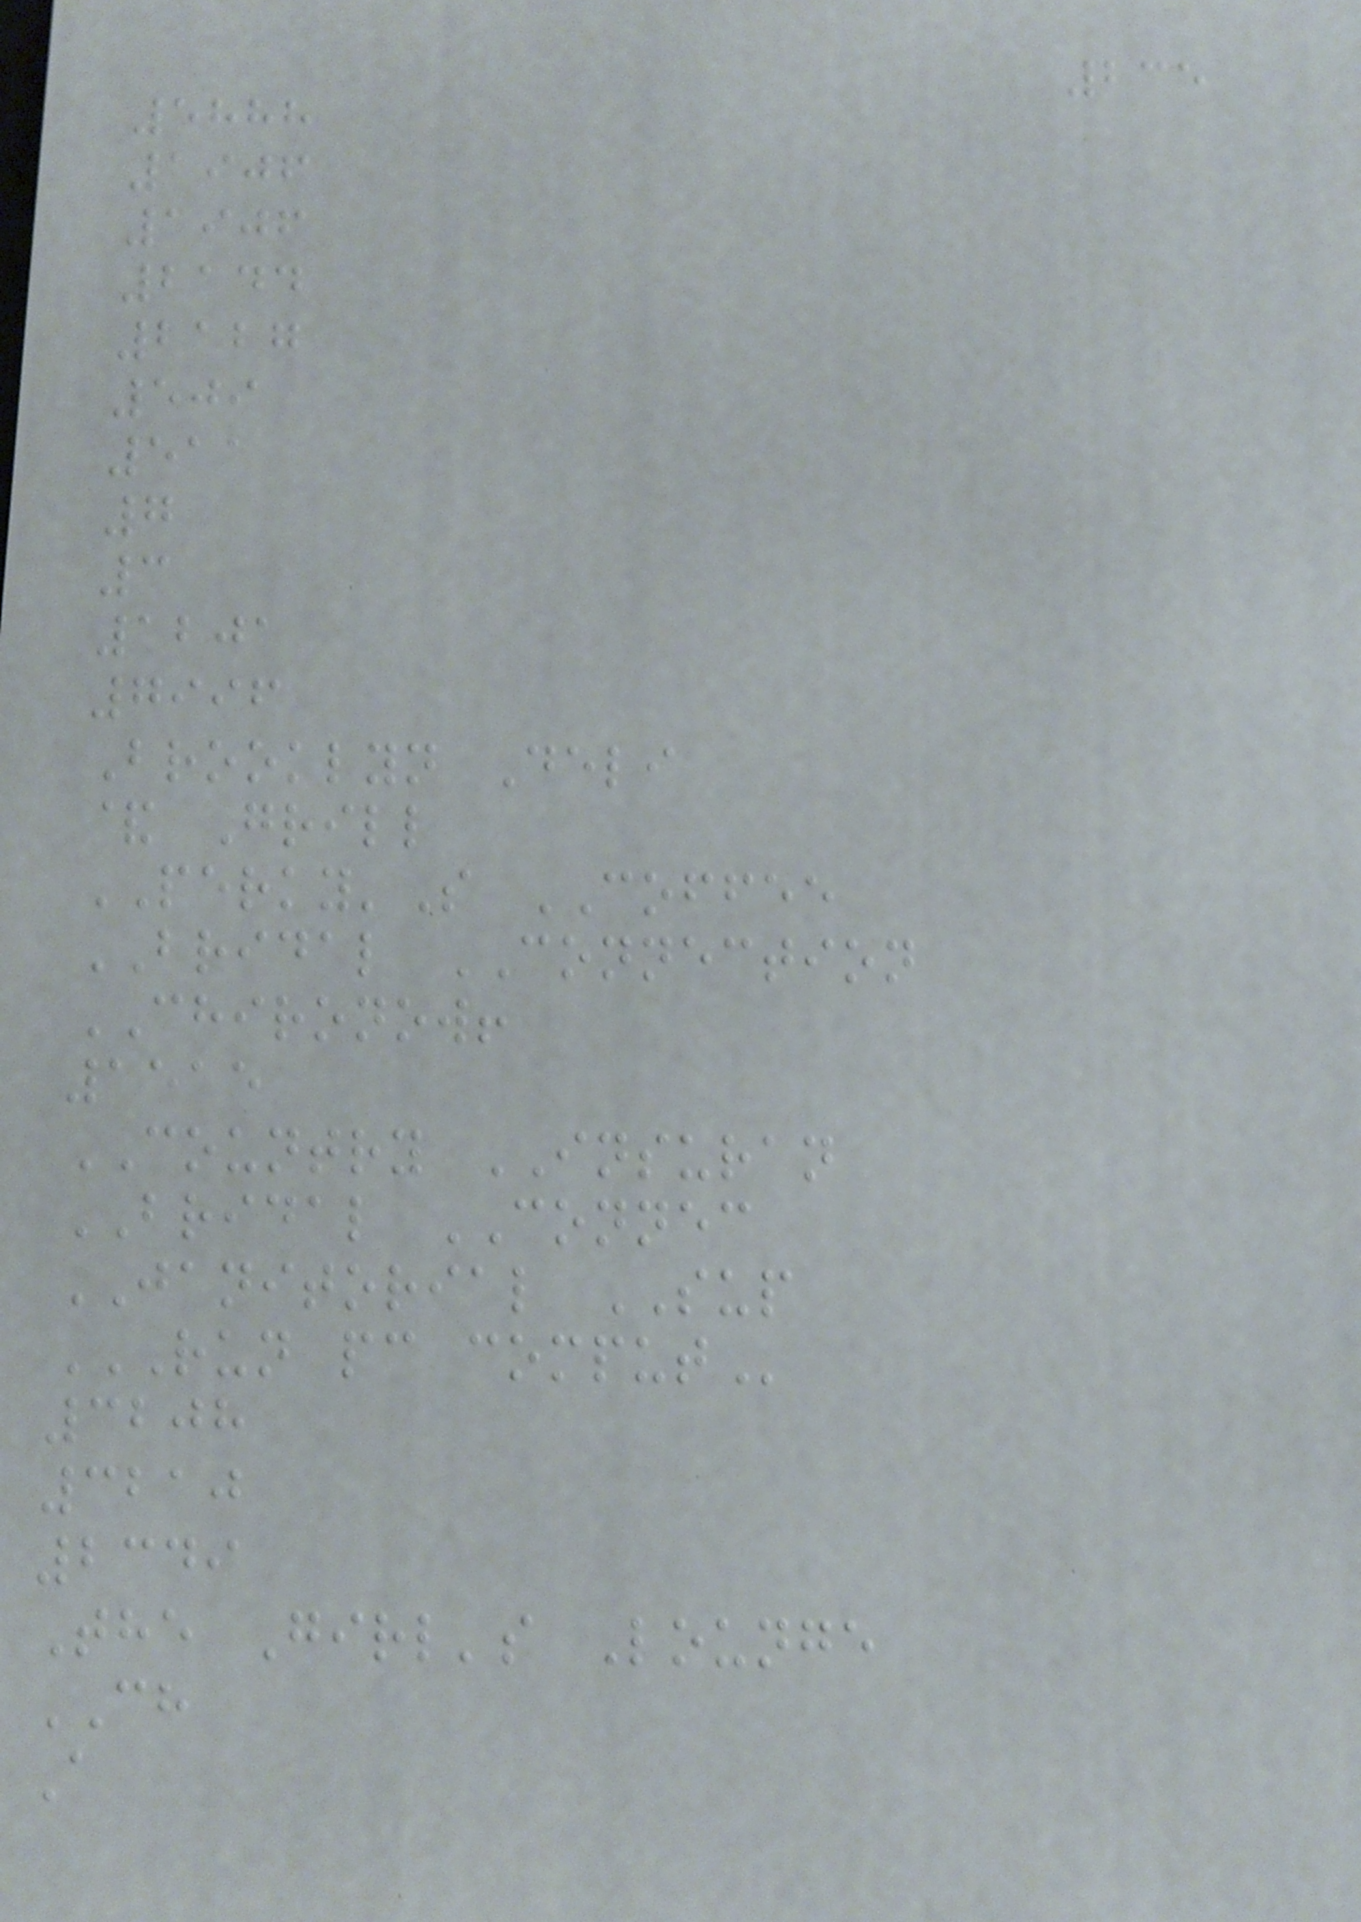235
5888
1906
1906
2144
2127
509
511
7
3
1201
7996
Brooklyn Deli
& Grill
PERKY'S COFFEE
BRIDAL CONNECTION
CHIRONOW!
1515
COUNTRY INSURAN
BRIDAL CONNEC
JANITORIAL SUP
RUN PC COMPUT
3208
3210
2349
The Girl's Lounge
CH
A
